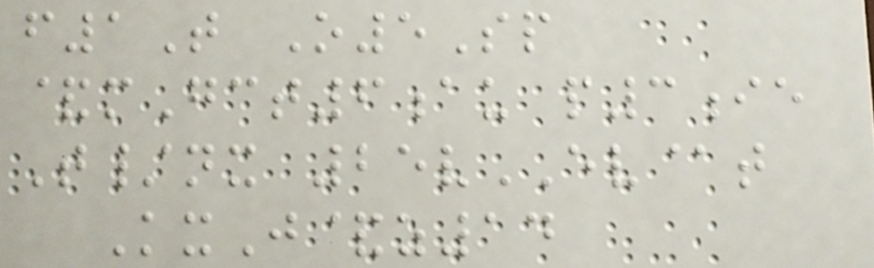f1T O5Sp
&mGct6au p3ie
T/nx 25vEV@t
KxJ&z14
